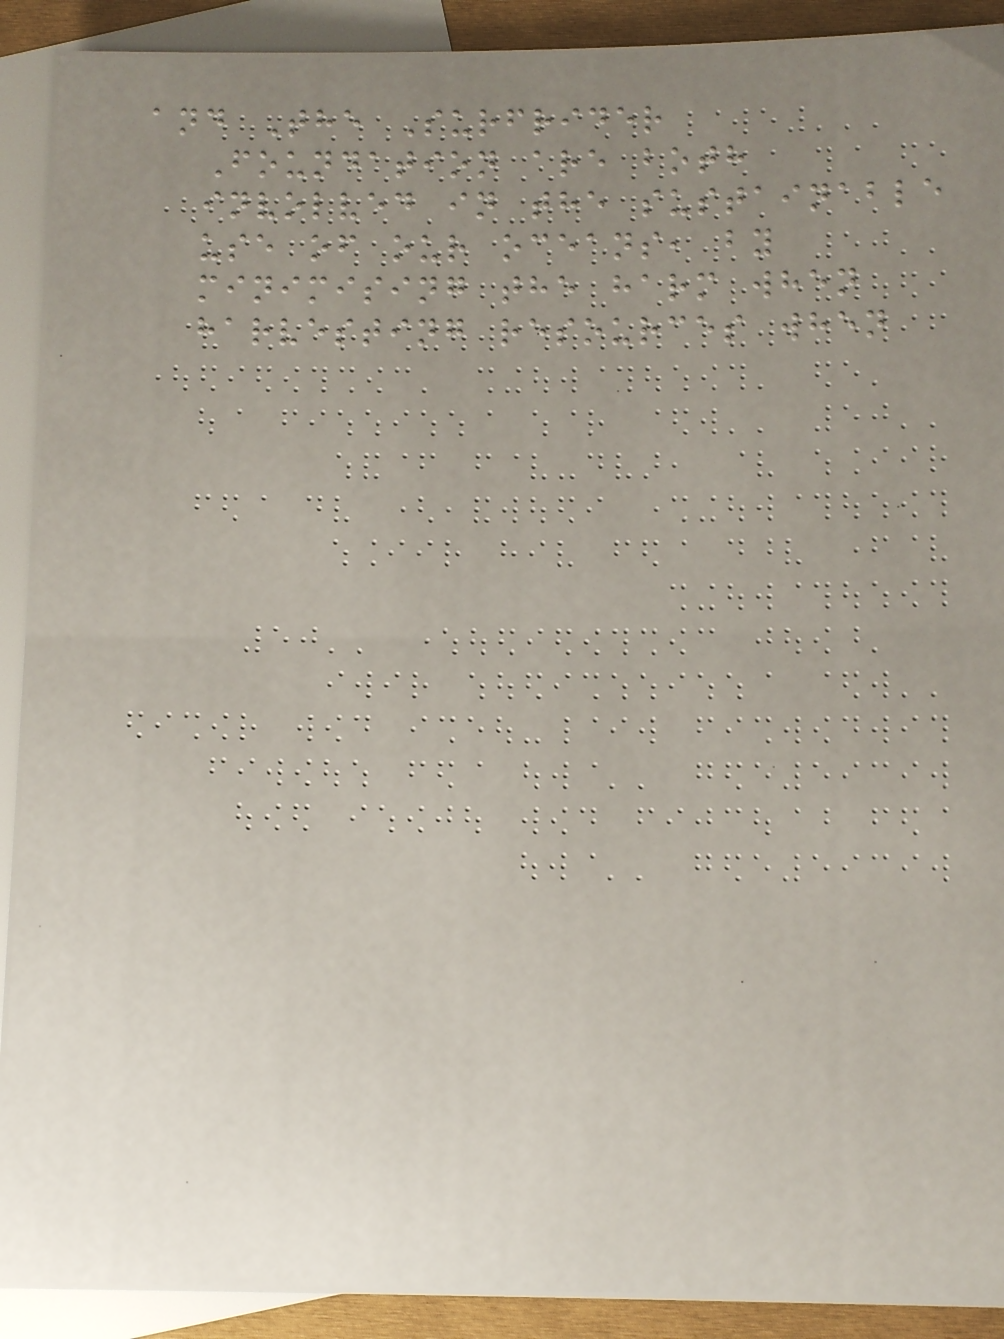and The Surfrider
Foundation are both
involved in the sustainable
use of our oceans, by
minimising the harm when
harvesting resources when
